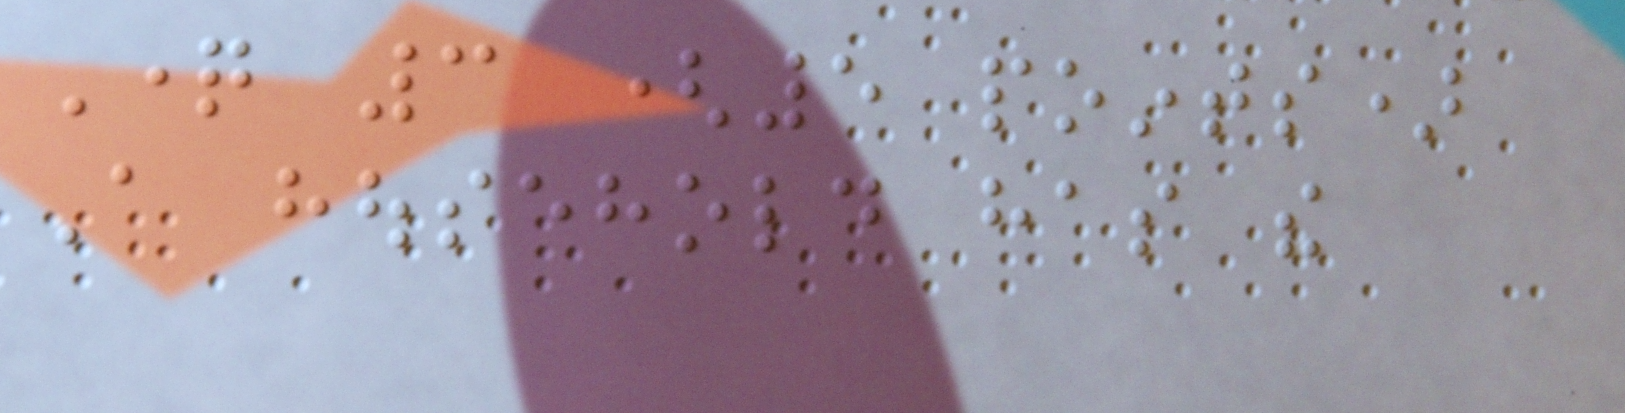Question 3 (5 points)
A household has the
